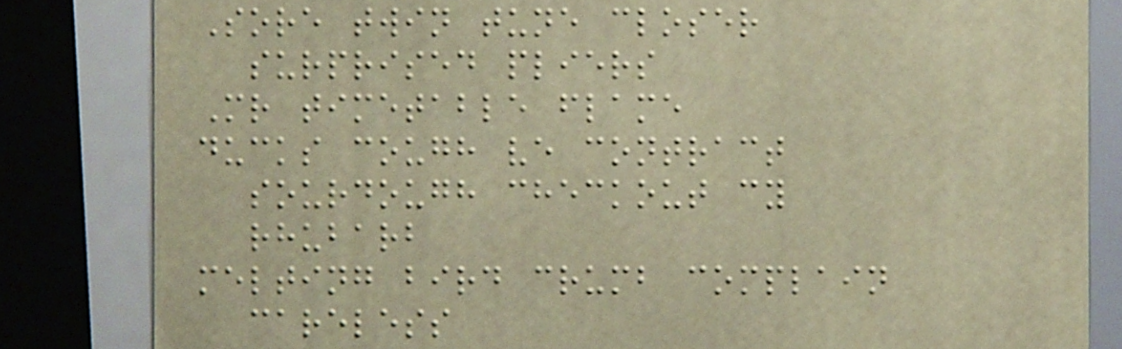Sore twin tune closer
surprised pliers
Mr timetable flame
ducks cough ve contract
sourdough checkout cy
rhubarb
melting bird crumb complain
careless
